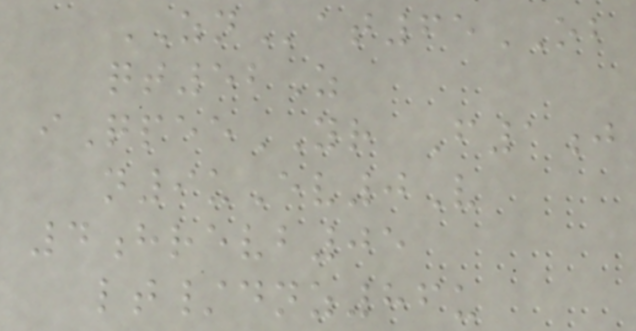ZNat65OB
qt52Z
iQpeeYR F1j
n9uEv0V
4hrevb05
lt/dnz86u
